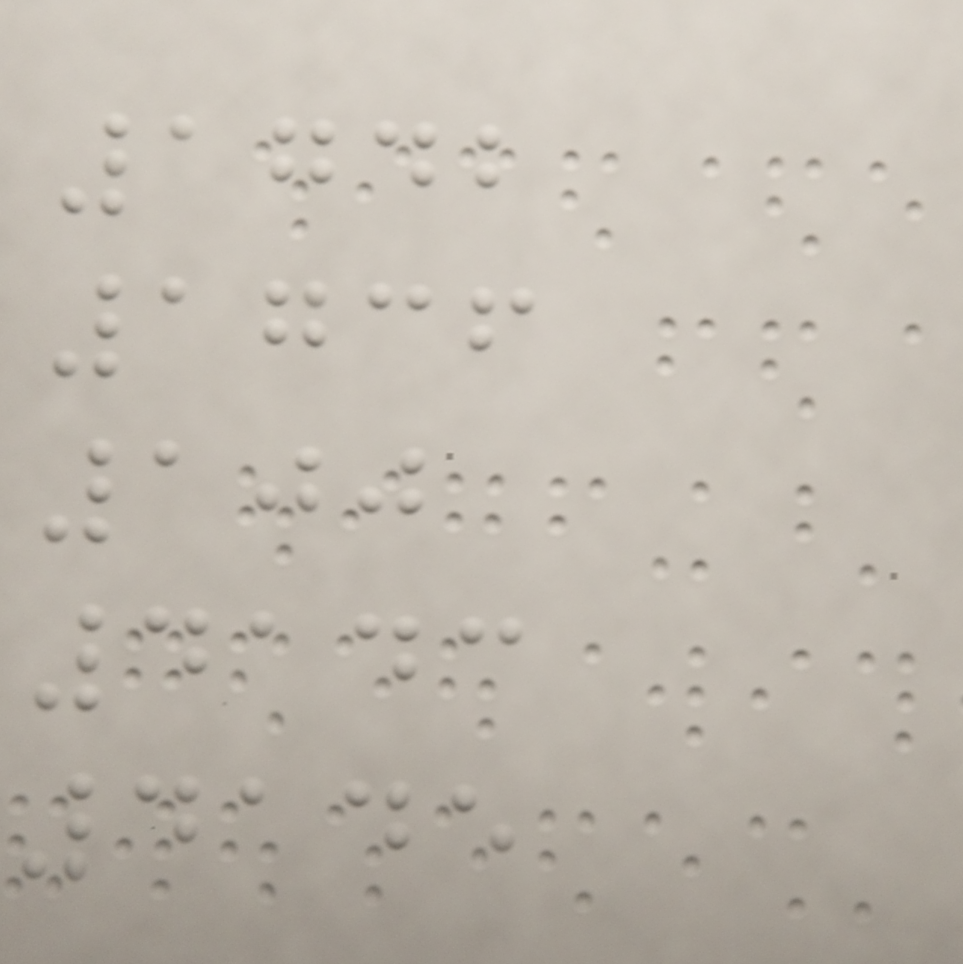1742
1736
100
4143
4145
